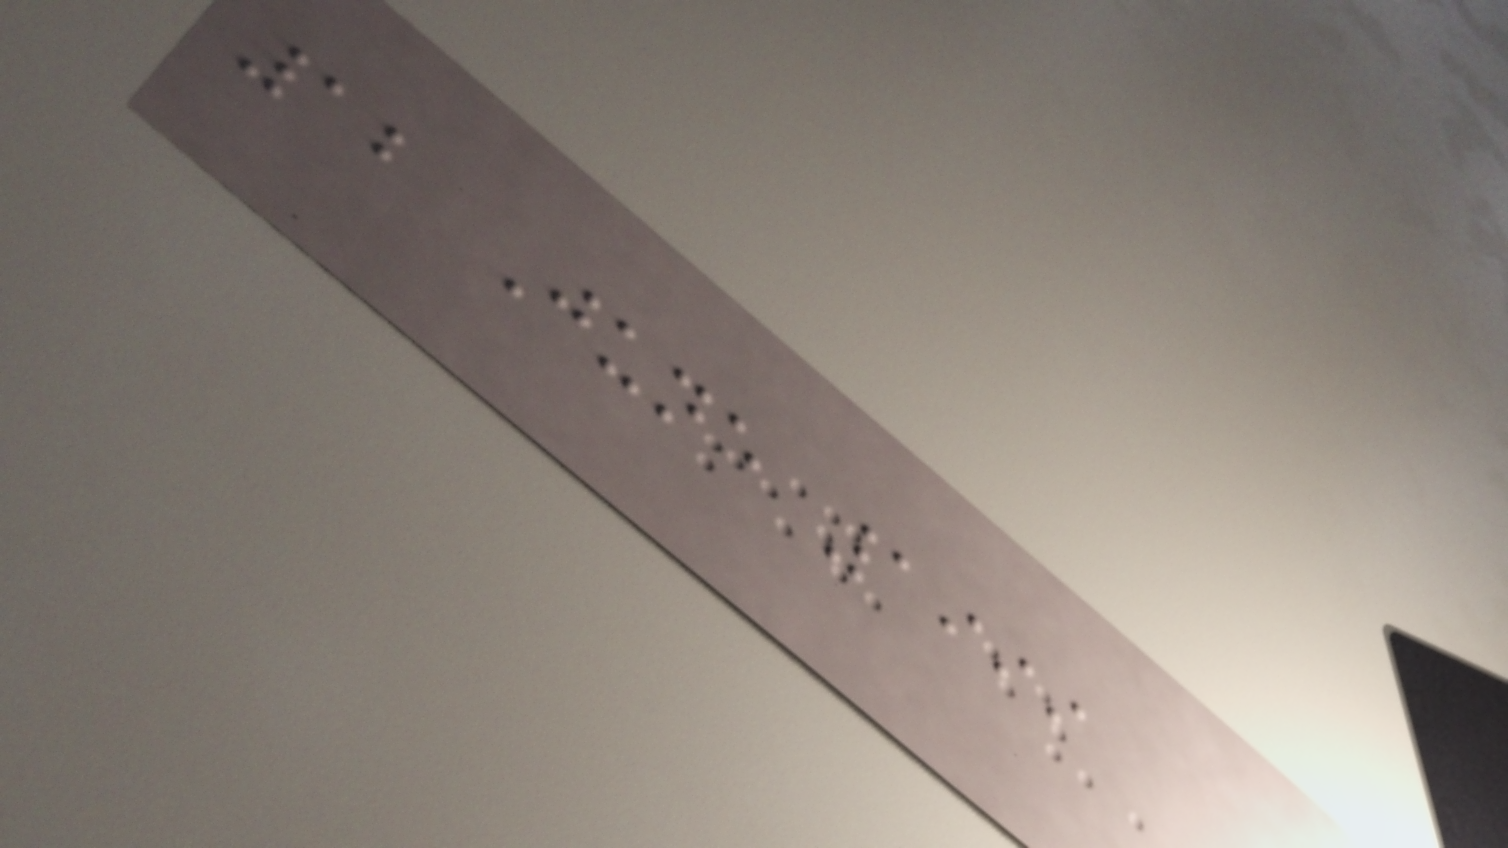12 June 1999
